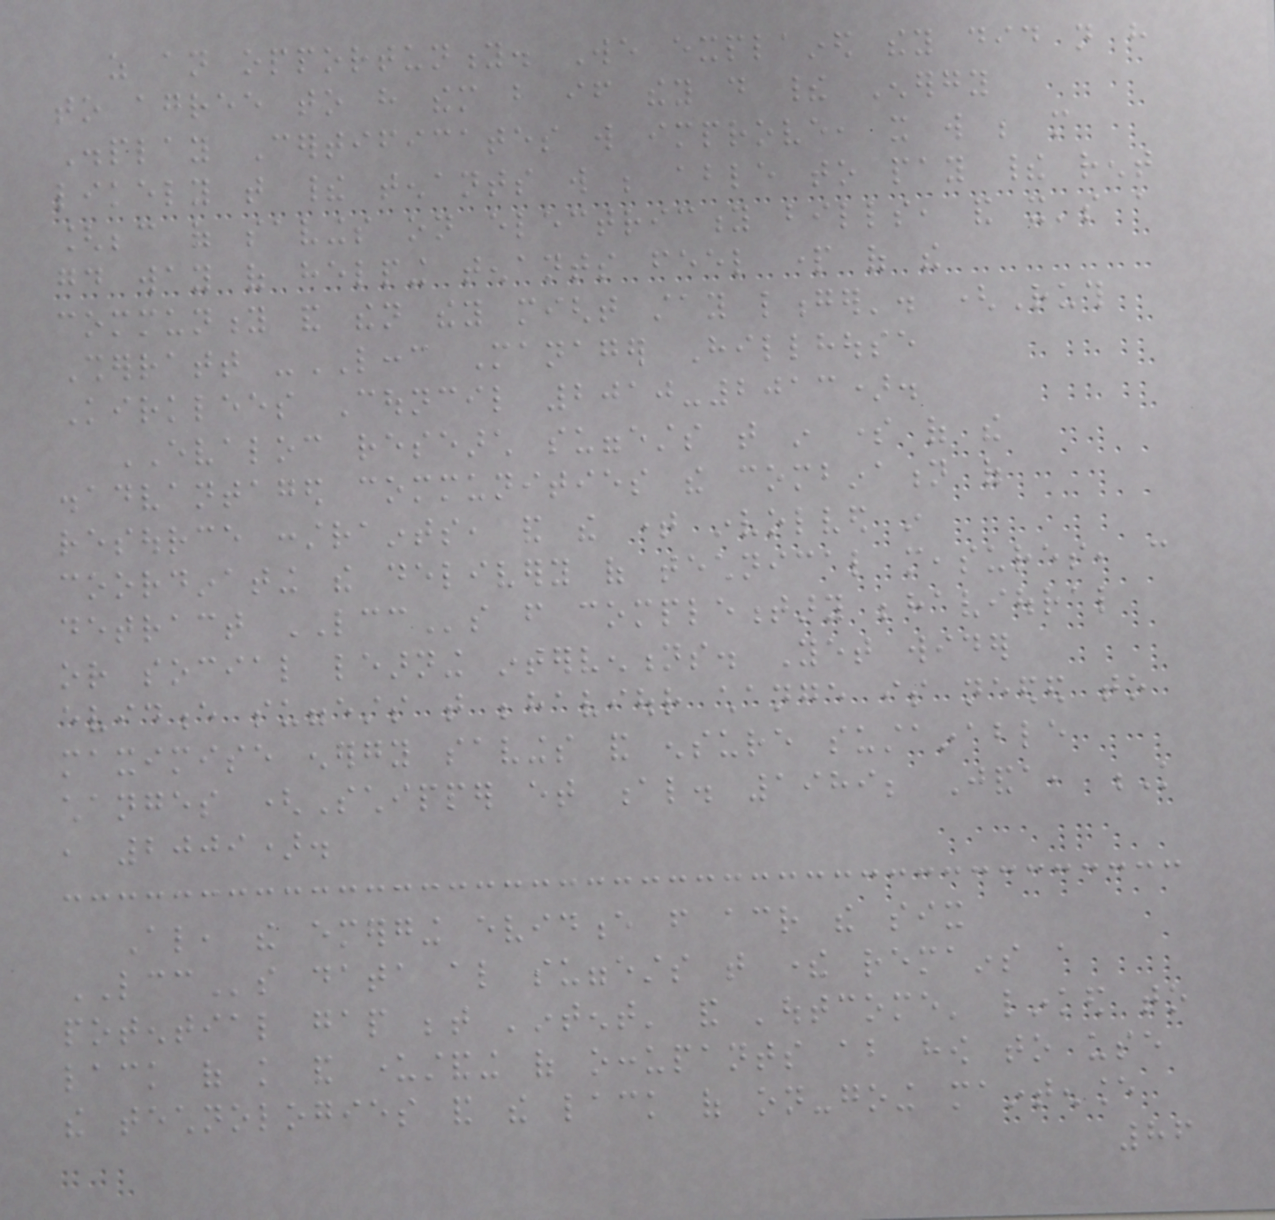as an opportunity. We explained they did not have
to agree to have them but if they do their Energy
Display Certificates will improve, it will be more
likely that their tenants will be able to pay their rent
[because of savings on electricity bills, and it's a
good way of helping tenants feel part of the
community and then they might stay longer'. (Ruth
Sherratt -LCCC Manager Hillhouse
Kirklees Council 2010-2013).
EVALOC research suggests that in some of the
disadvantaged communities the combination of
resource constraints, and the time involved in
coordinating the delivery of technical measures, can
detract LCCs from complementary behavioural
or social learning interventions. Yet wider
evidence suggests that behaviour change is needed to
maximise energy savings and ensure sustainable
changes (Schipper et al. 1989; Janda, K
, 2009).
Also, the emerging evidence from across the six
LCCs data also suggests that there remains a
potential gap between 'intent' and 'outcome' linked to
lack of knowledge and understanding of occupants about how to use
the technologies and the lack of on-going maintenance
86
